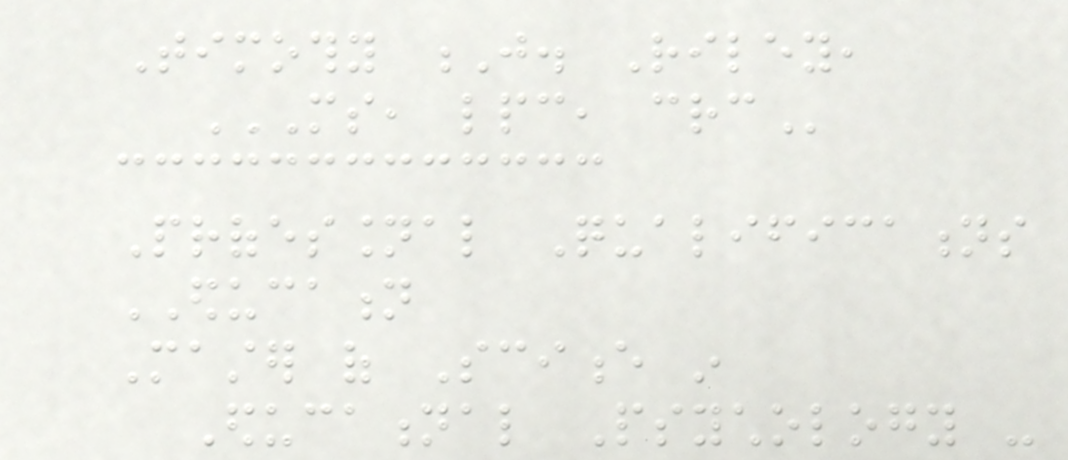Timothy J. Riley,
MS, LPC, CRC
Professional Qualifications
EDUCATION
Master of Science in
Educational Psychology -
